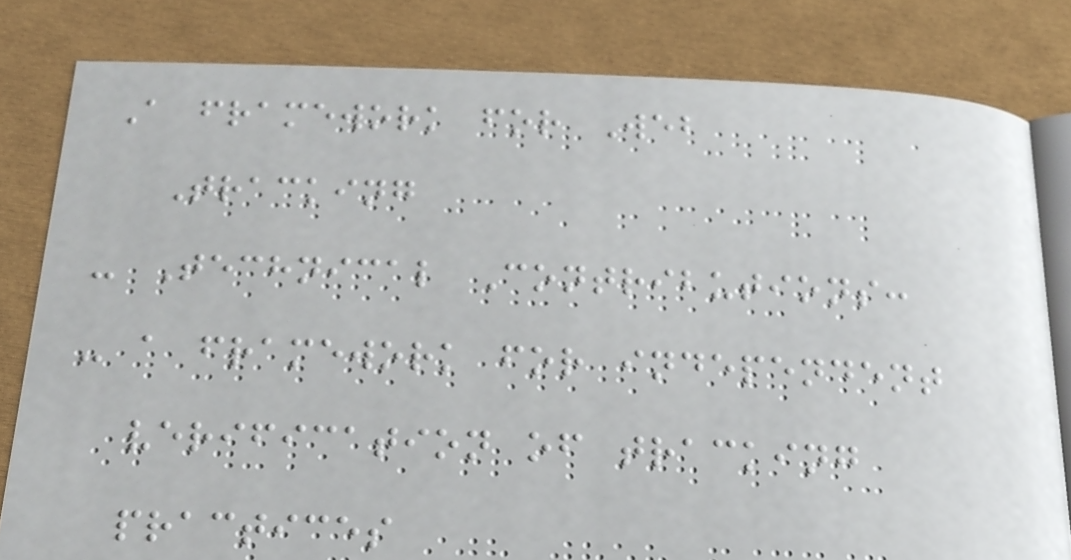A framework for Web
Tracking
- Technical Contributions:
- a framework for independent
verification of tracking
practices
